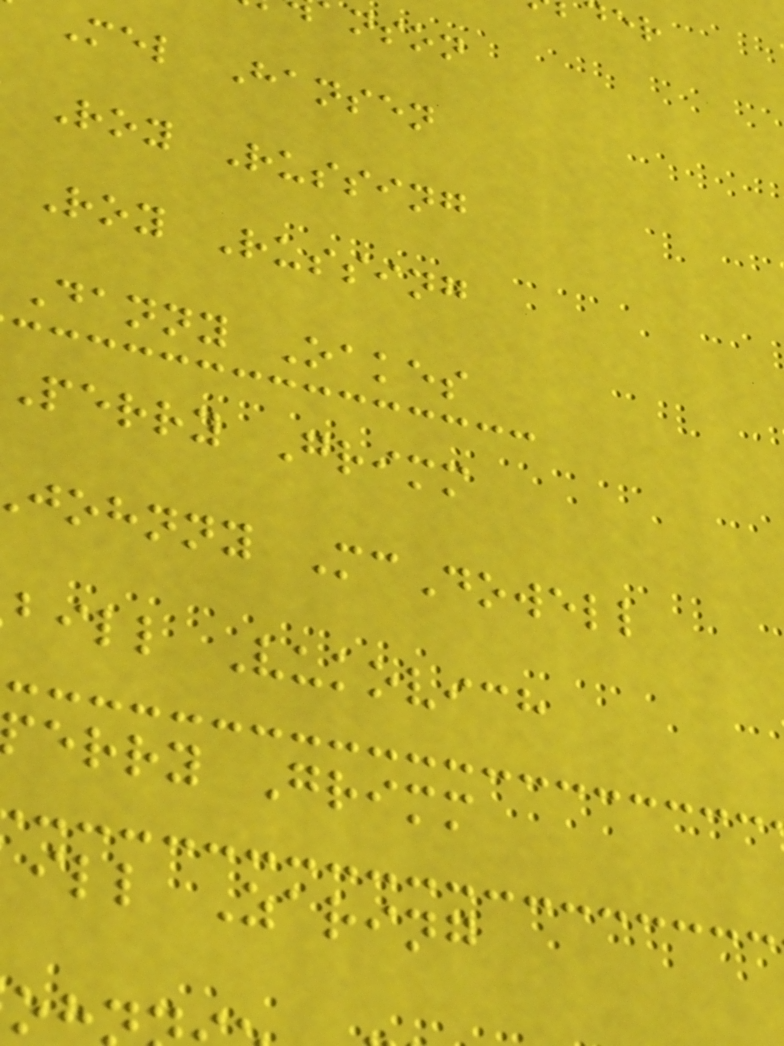Mel Hansen
Roy Russing
Roy Russing
Danny Oakes
Perry Grimm
johnny McDowell
bill Vukovich
erry Grimm
ill Zaring
